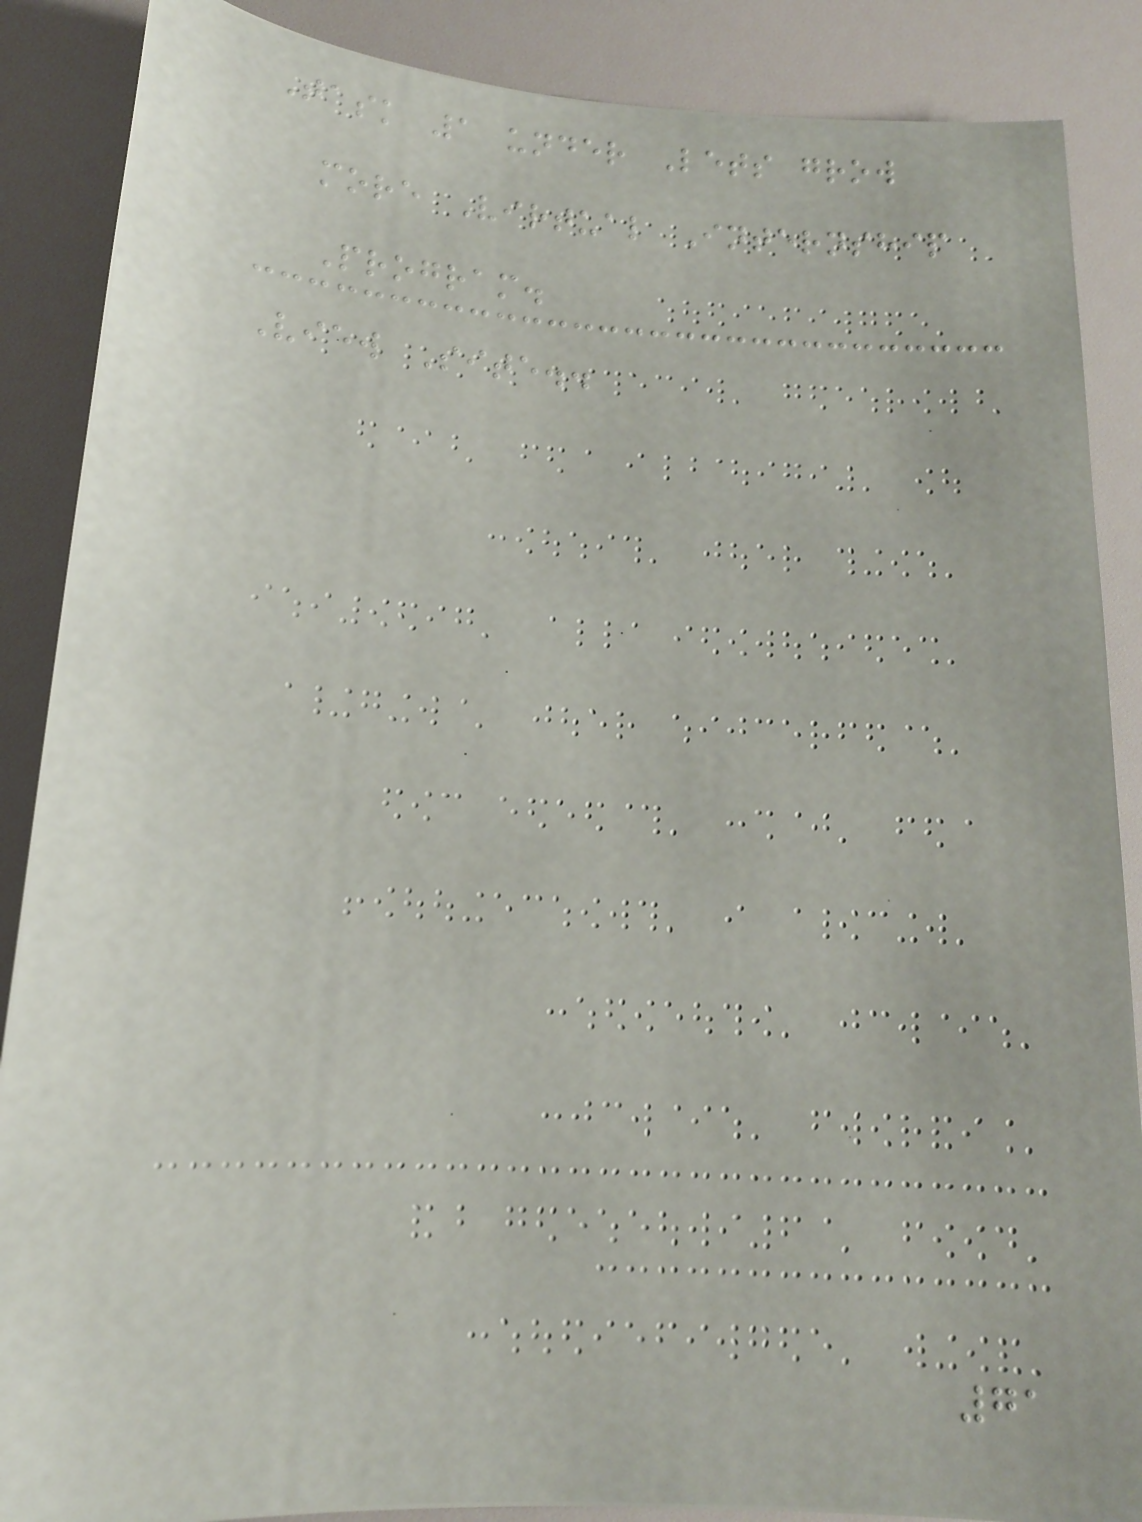Task 1 under Lets grow
more Virtual Internship
Program.
View Site..
71
